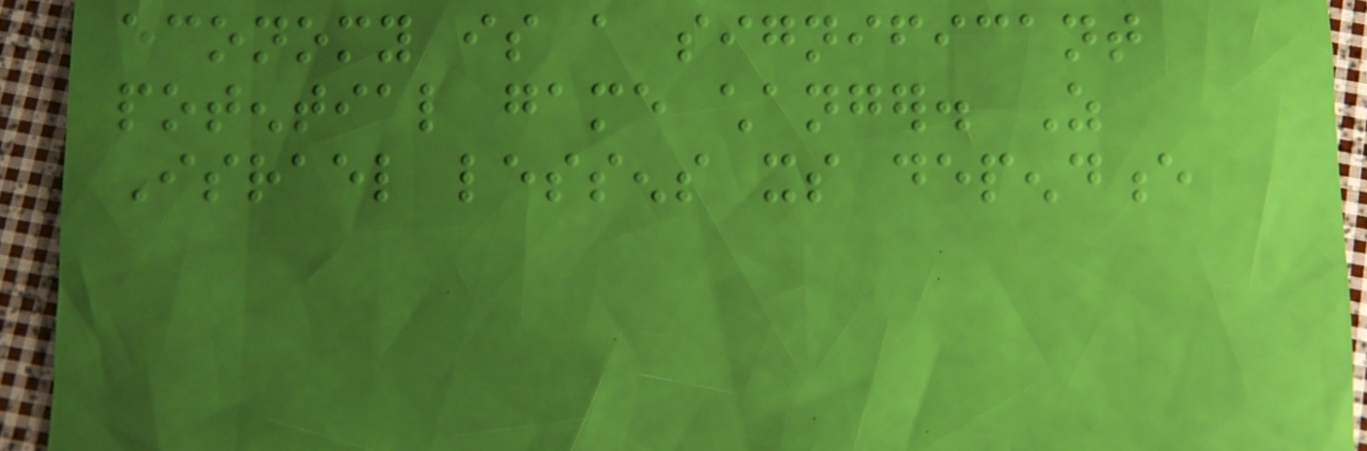economy is a significant
potential game changer. As
Israel lessens its dependence
